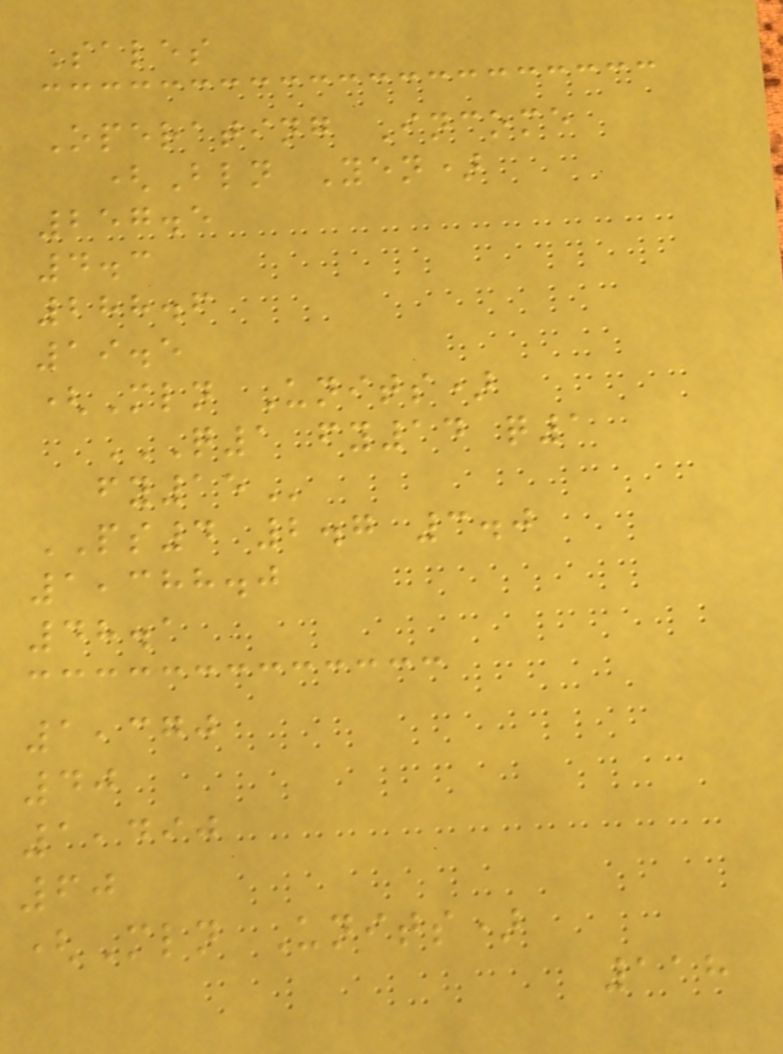Sales
Operating Income
(Bln Yen)
257.5
4.3
288.6
19.5
(Mln Units)
Q1 FY14 Q1
FY15
PS4 2.7 3.0
1,388.0
48.1
1,370
40
1,490
60
(Mln Units)
118
